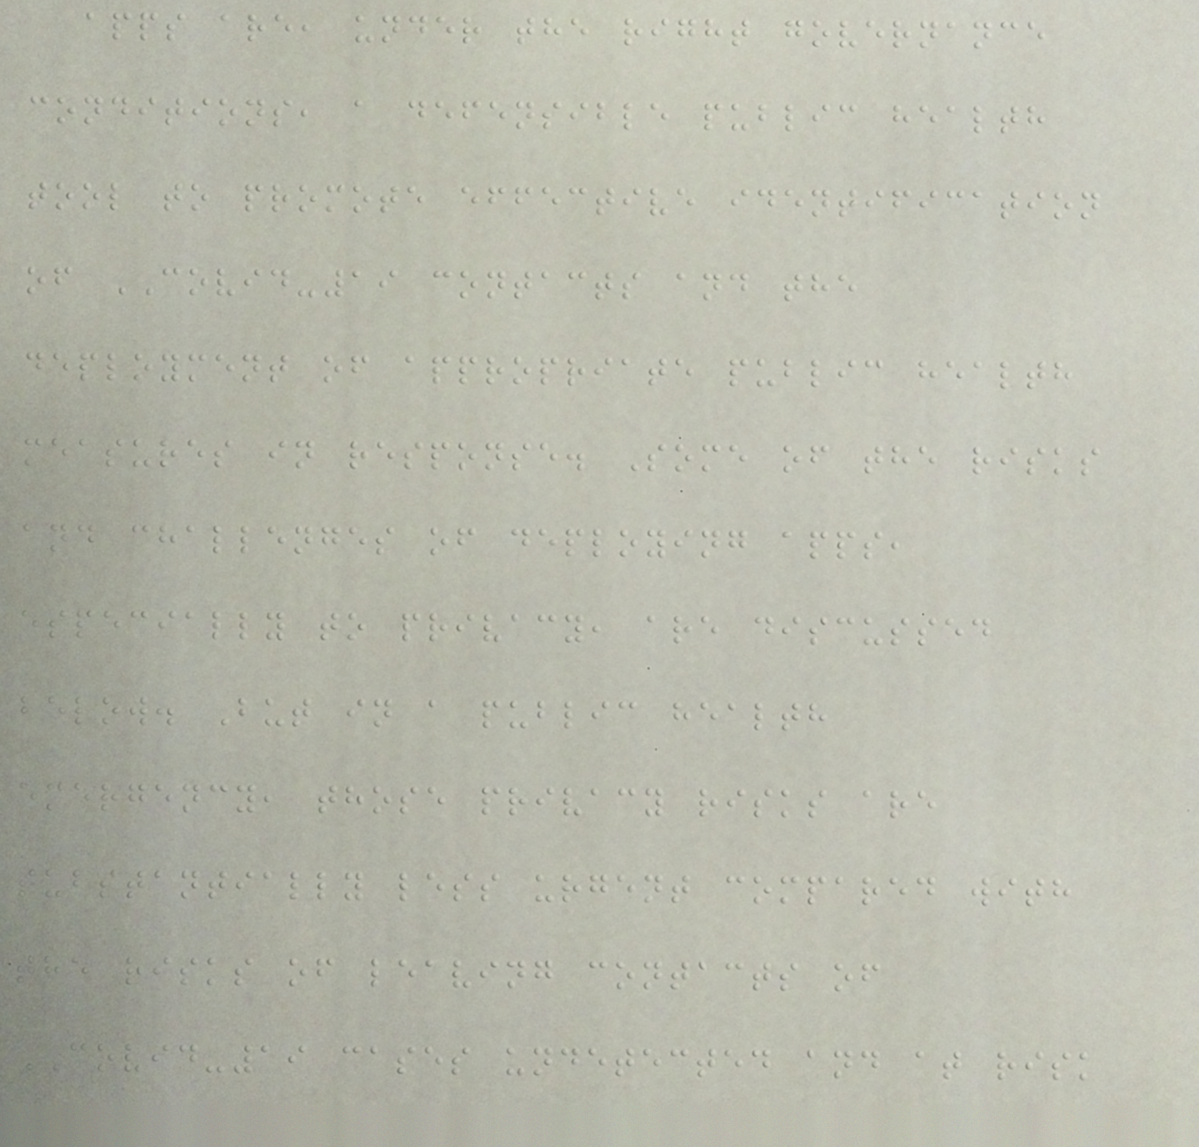apps are, under the right governance
conditions, a defensible public health
tool to promote effective identification
of COVID-19 contacts and the
deployment of appropriate public health
measures in response. Some of the risks
and challenges of deploying apps,
especially to privacy, are discussed
below. But in a public health
emergency, those privacy risks are
substantially less urgent compared with
the risks of leaving contacts of
COVID-19 cases undetected and at risk
